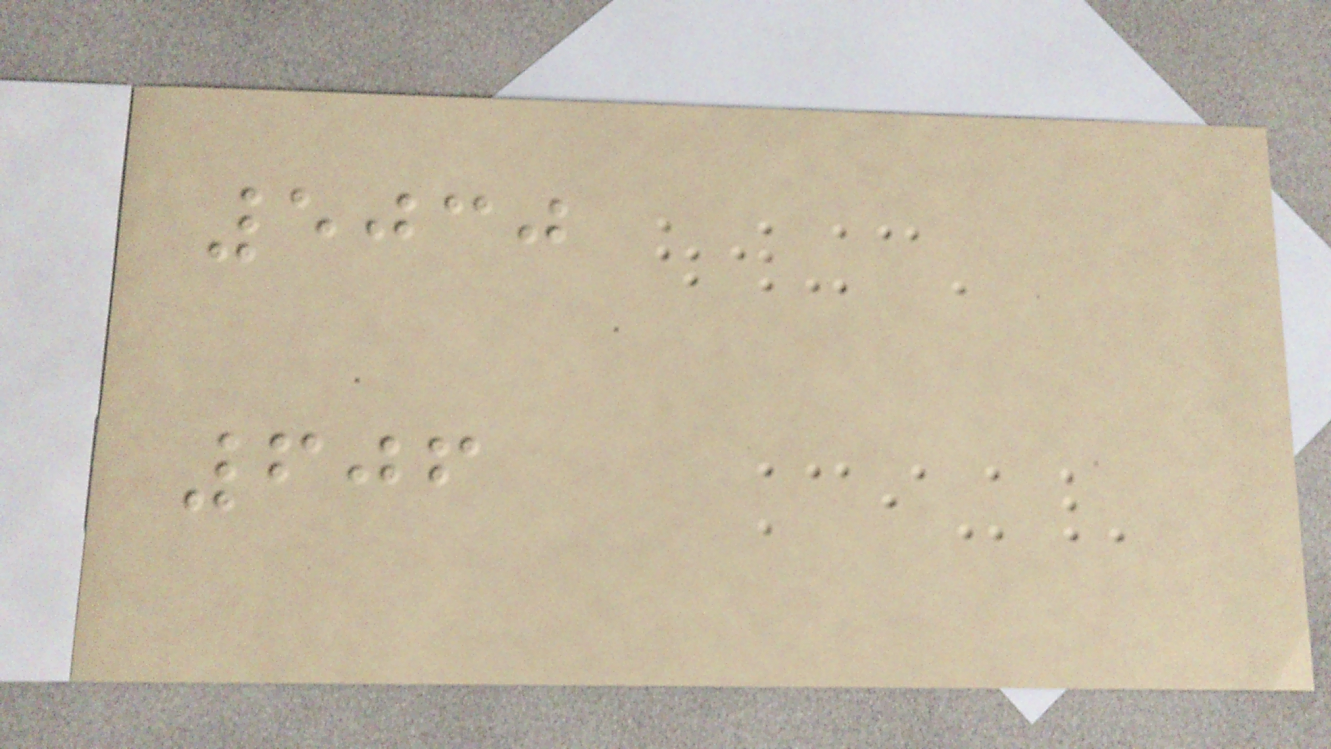5030
606
